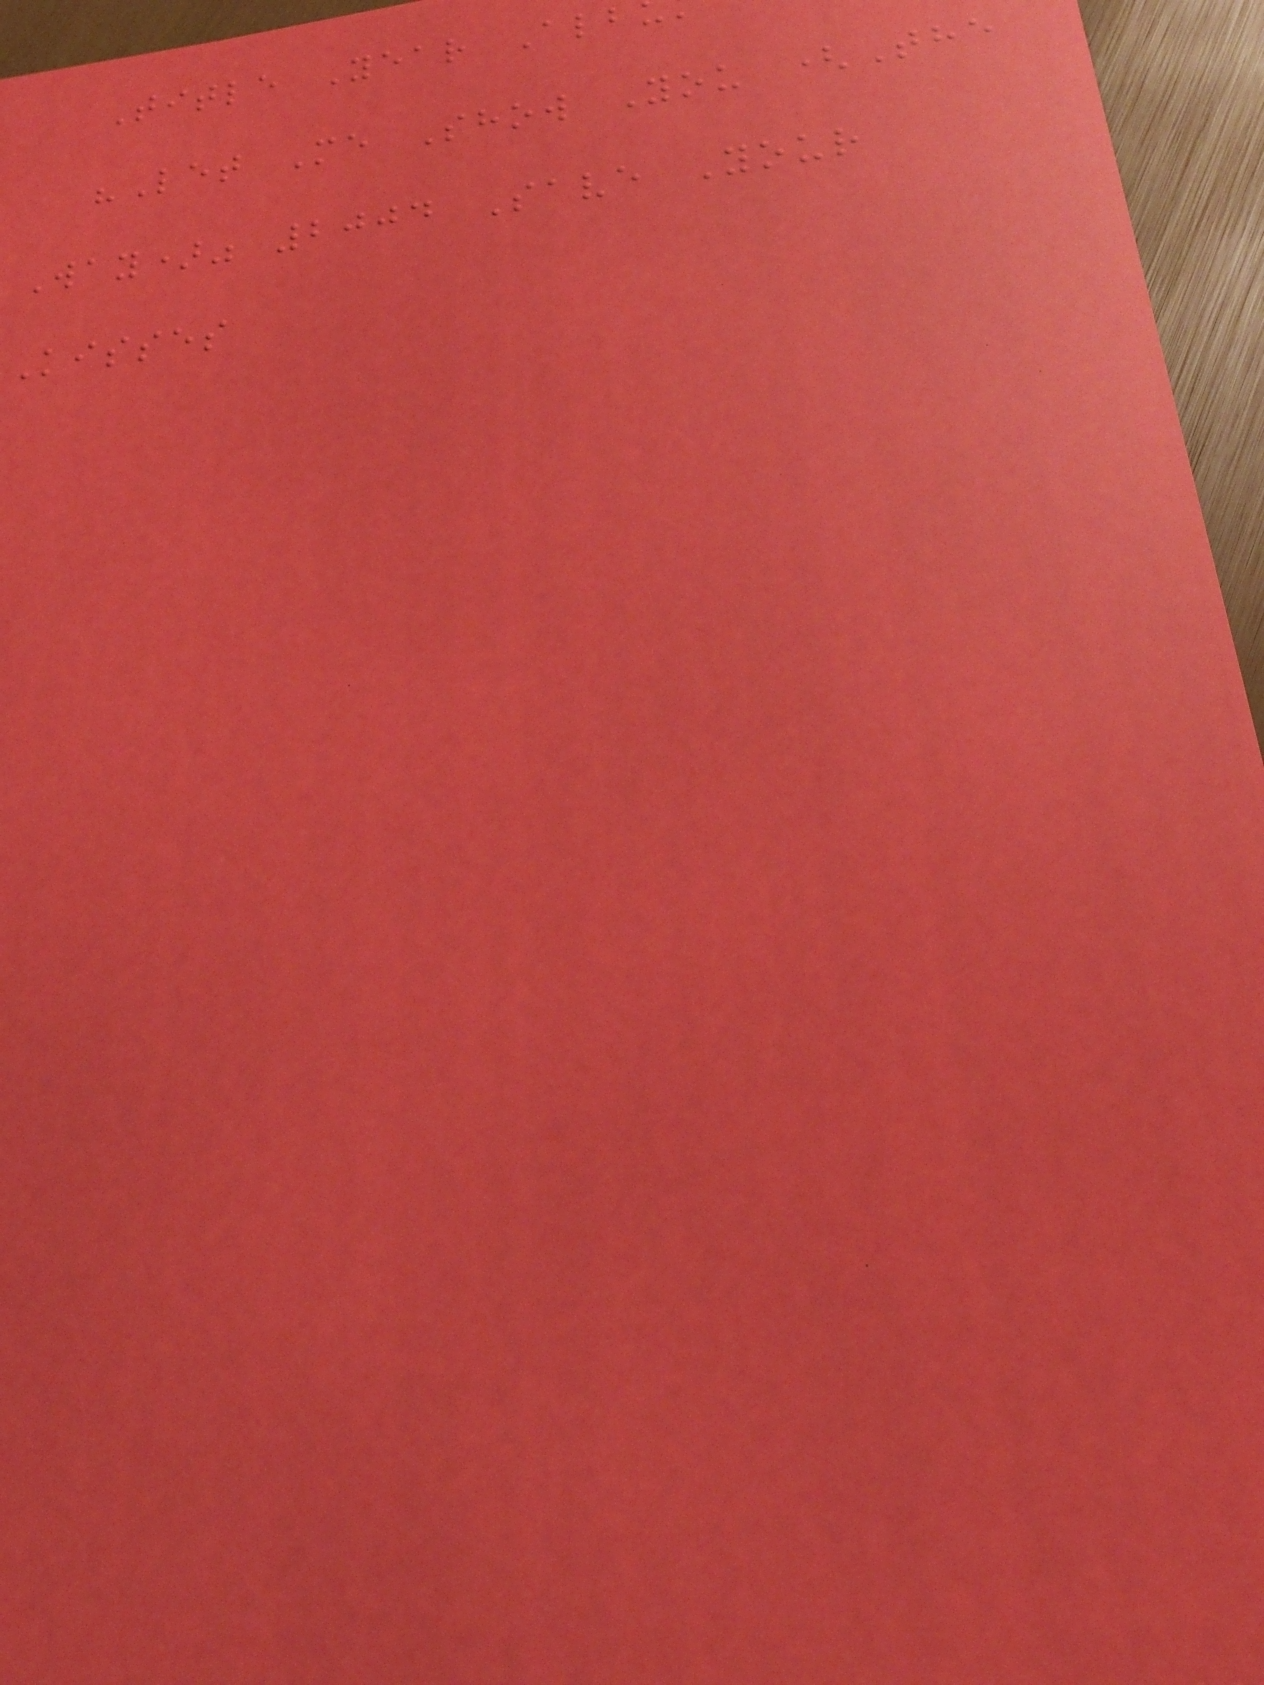Title Year Alb
"Let Me Show You (The
Way)" 2004 Save Your
Kisses
